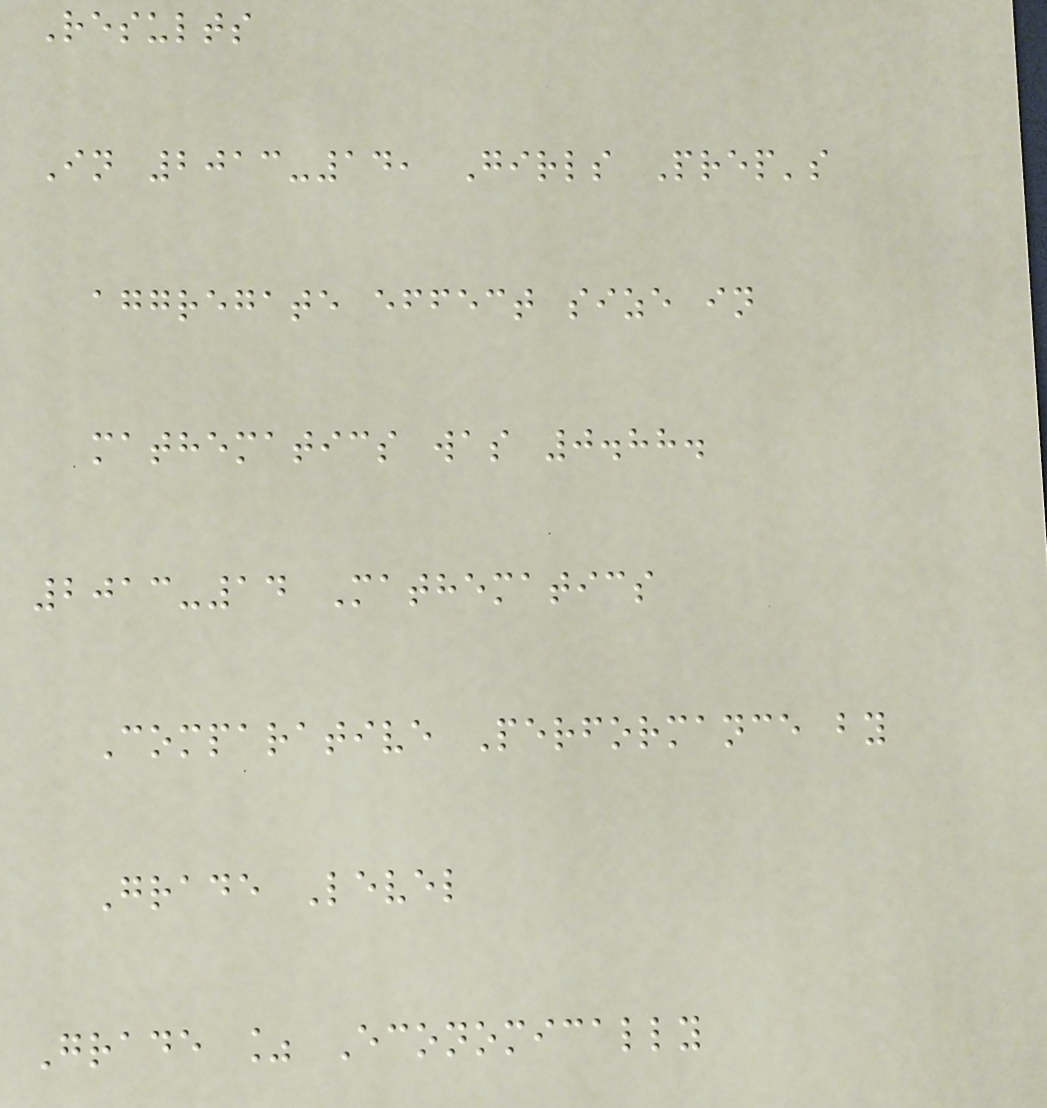Results
In 2013-14, Girls Prep's
aggregate effect size in
mathematics was 0.88.
2013-14 Mathematics
Comparative Performance by
Grade Level
Grade % Economically
